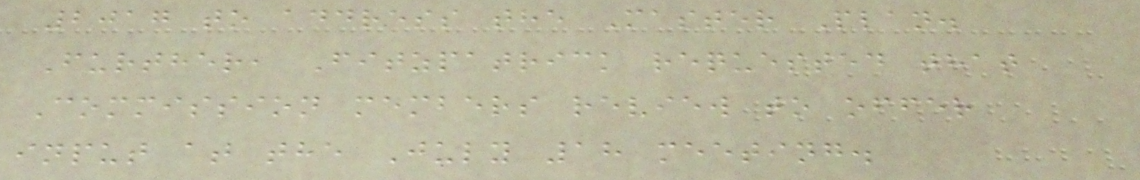2017 to address the Master Plan.
Further, Fitzpatrick requested that
Commission members review to offer
input at the July 18 meeting.
